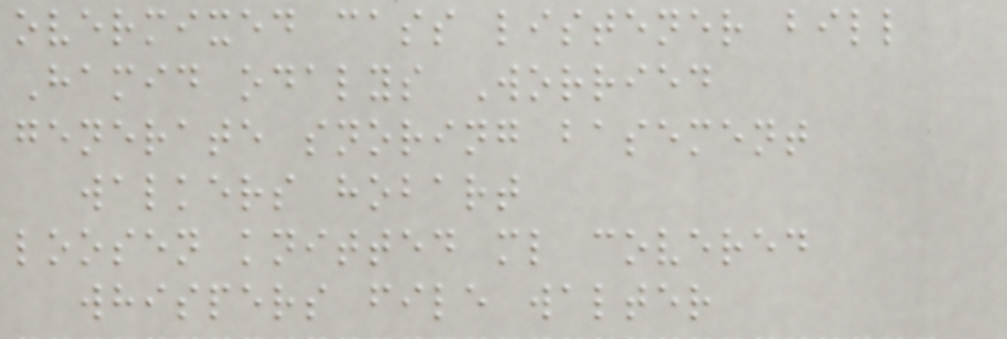overmixed cass listener bill
Hamid odalys Worried
generate snoring basement
walkers hobart
loosen knitted ml covered
whispers file walter
